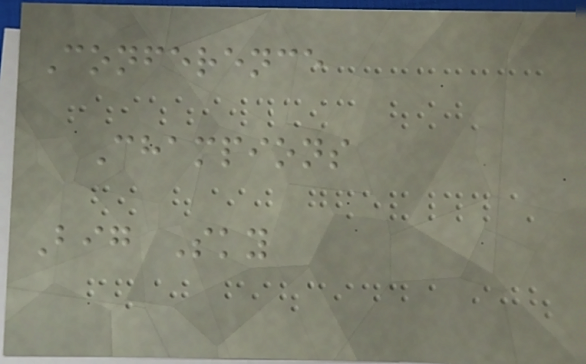Conference
Champions
Big Sky
